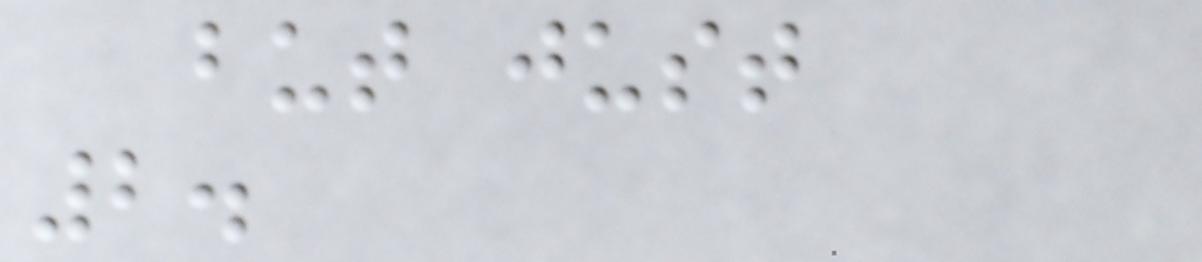but just
2.
